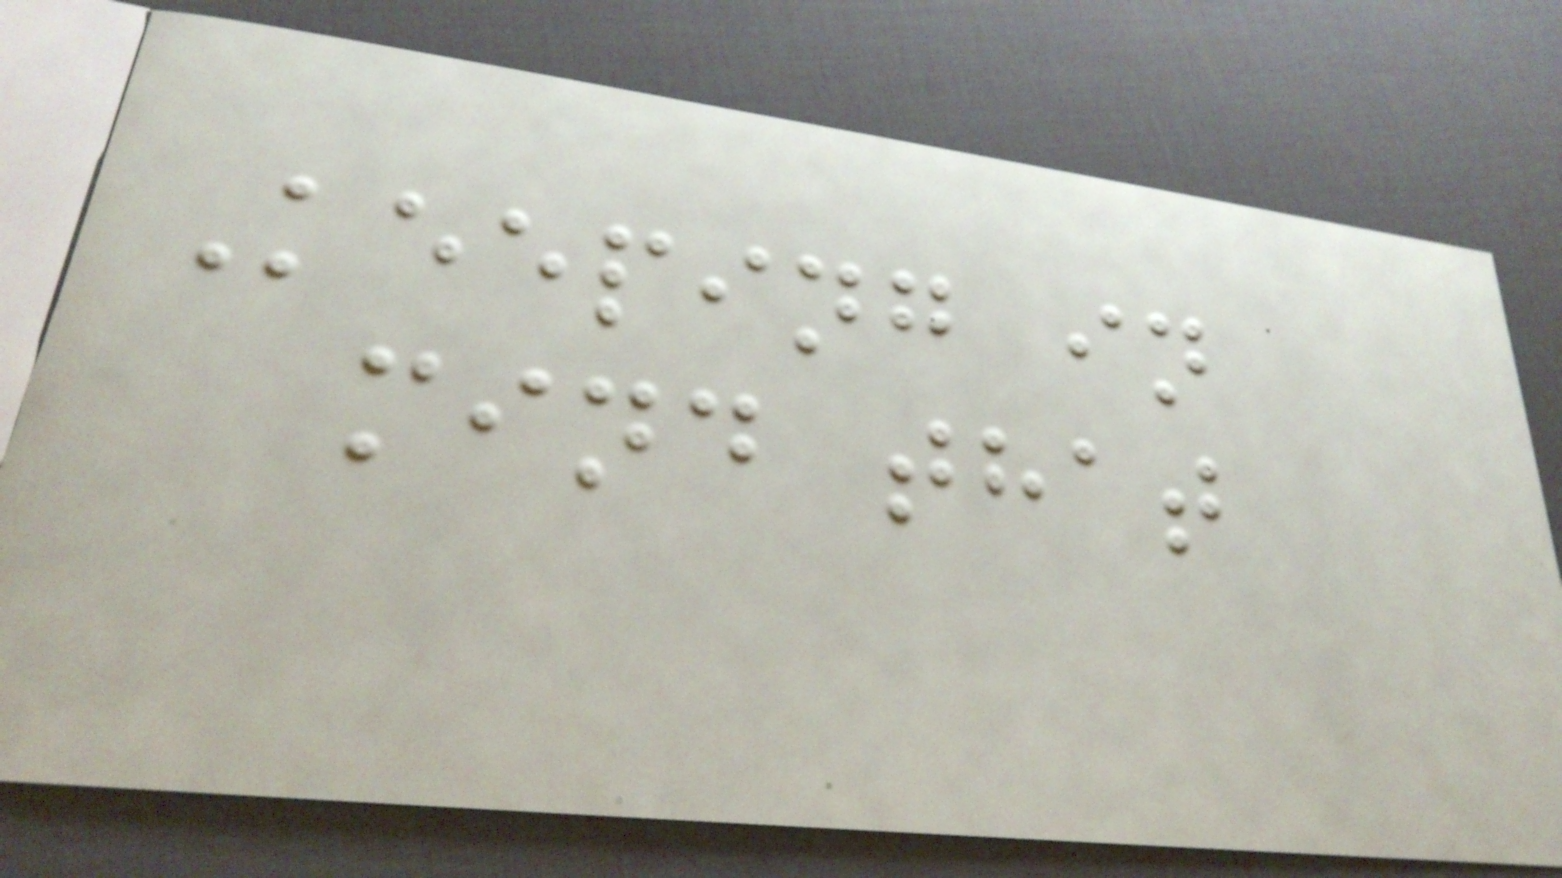Keeping in
mind that
